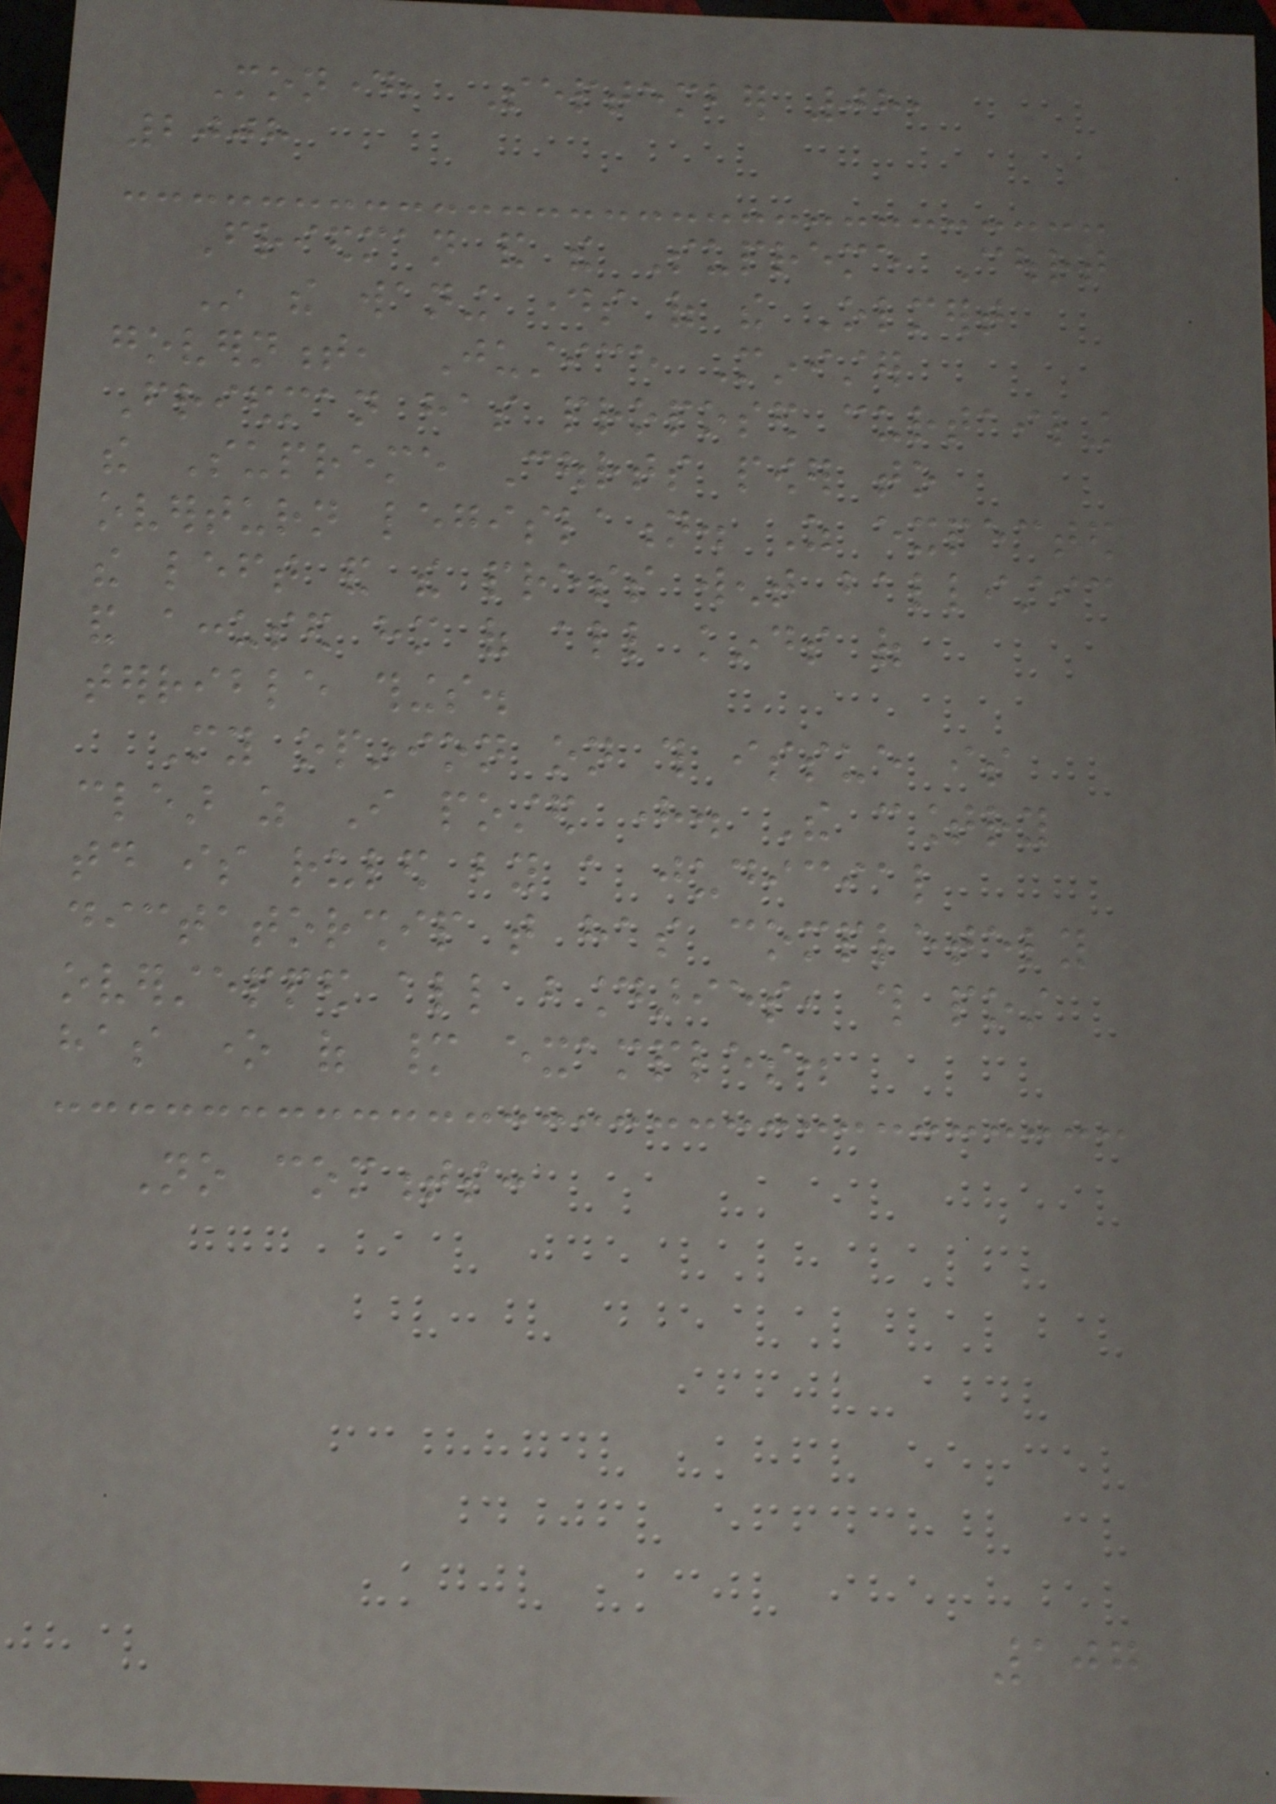Monday, September 08,
2008
Friedman and the Supreme Court
In the waning days of the Olmert
government, Justice Minister
Friedman has proposed curtailing
the Supreme Courts power to
overturn legislation. As expected
the left and the press went ballistic
and accused him of all kinds of
terrible things.
My opinion on this issue is
clear as I posted here. The country
today is ruled by a judicial
dictatorship that has completely
overstepped all boundaries, this post
has one of many examples.
No comments:
107
